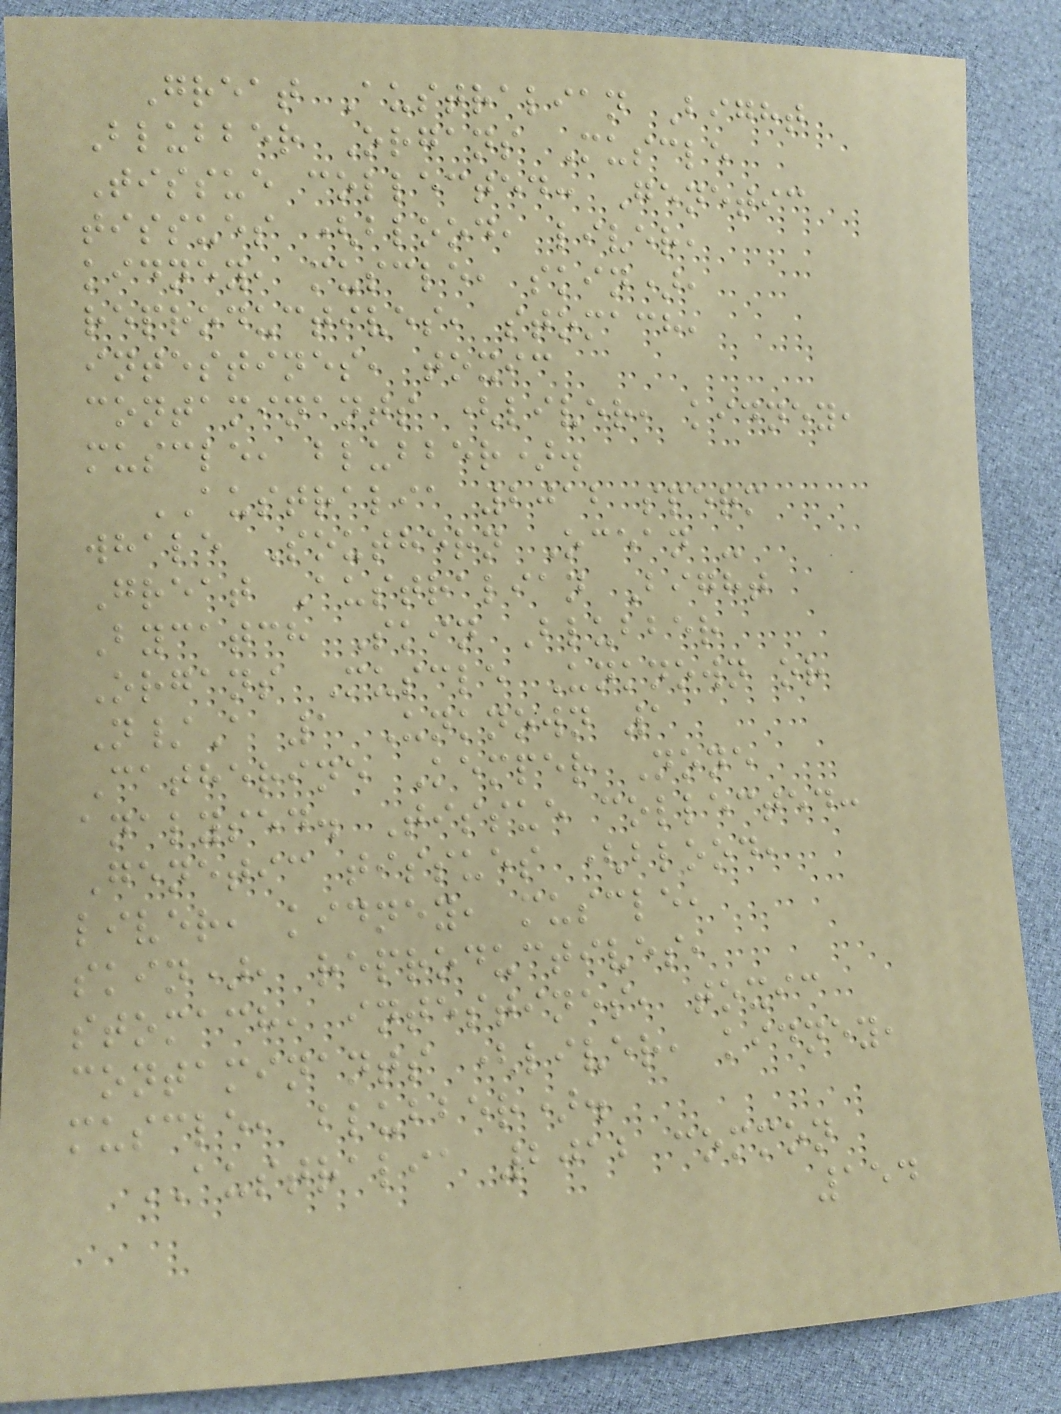Great Australian Bight
Blubber Organs Muscle
Tissue collected: Genetic
tissues (blood, liver,
kidney, muscle, skin),
reproductives, stomach,
intestines, toxic
contaminants (liver, kidney,
muscle, blubber).
AUSTRALIA 2012 sperm
whale Southern Ocean -
Great Australian Bight
Bycatch Skin Blubber
Organs Muscle Unknown or
N/A 1 Unknown 1
Catherine Kemper None
analysed. Tissue collected:
Genetic tissues (blood,
liver, kidney, muscle,
skin), reproductives,
stomach, intestines, toxic
contaminants (liver, kidney,
muscle, blubber).
AUSTRALIA 2012 common
154
